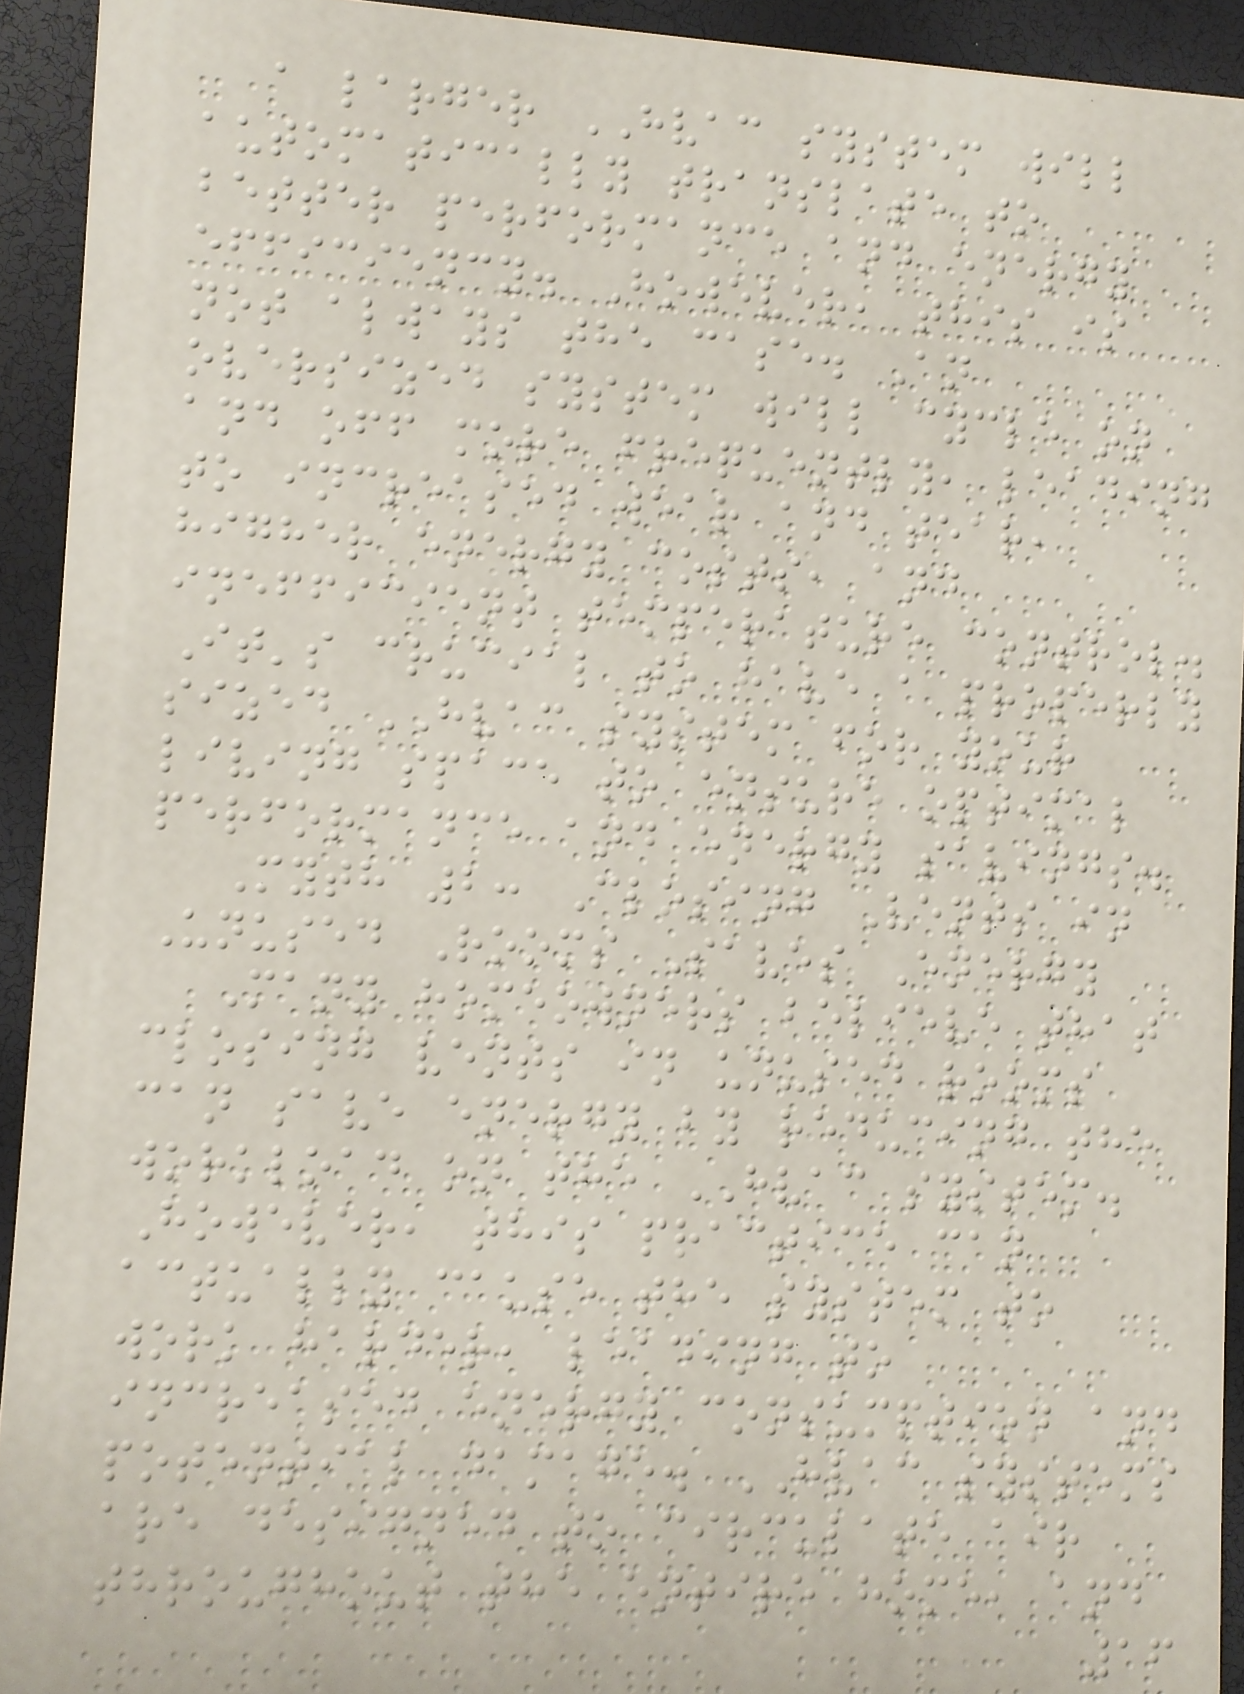a larger HVAC system will
automatically translate to
better performance and energy
efficiency. However, this is
not always the case. An
oversized system will cycle on
and off more frequently, leading
to increased wear and tear,
higher energy costs, and
inefficient temperature control.
It's crucial to have a properly
sized HVAC system for your
living space to ensure optimal
performance and energy savings.
Myth 2: Closing Vents in
Unused Rooms Saves Energy
Many homeowners believe that
closing vents in unused rooms
can save energy by reducing the
workload on the HVAC system.
However, this practice can
actually cause the system to
work harder, leading to
increased energy consumption and
potential damage. HVAC systems
are designed to circulate air
throughout the entire home, and
16
